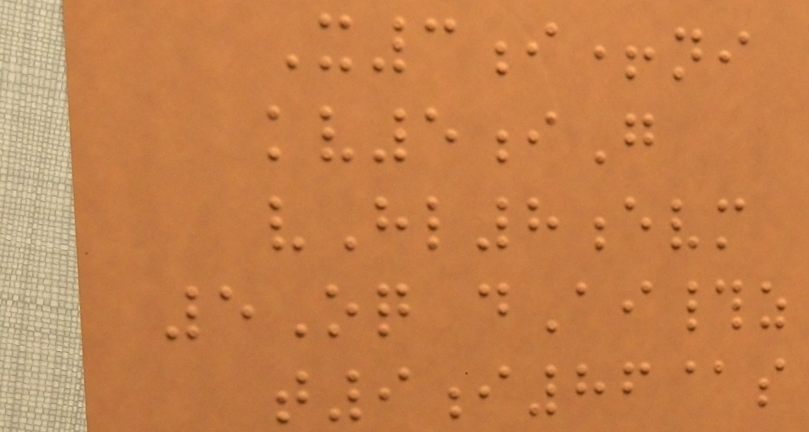X3i+ni
kv5iG
vHl8evm
5Oq dAi#z
t9i86@s
